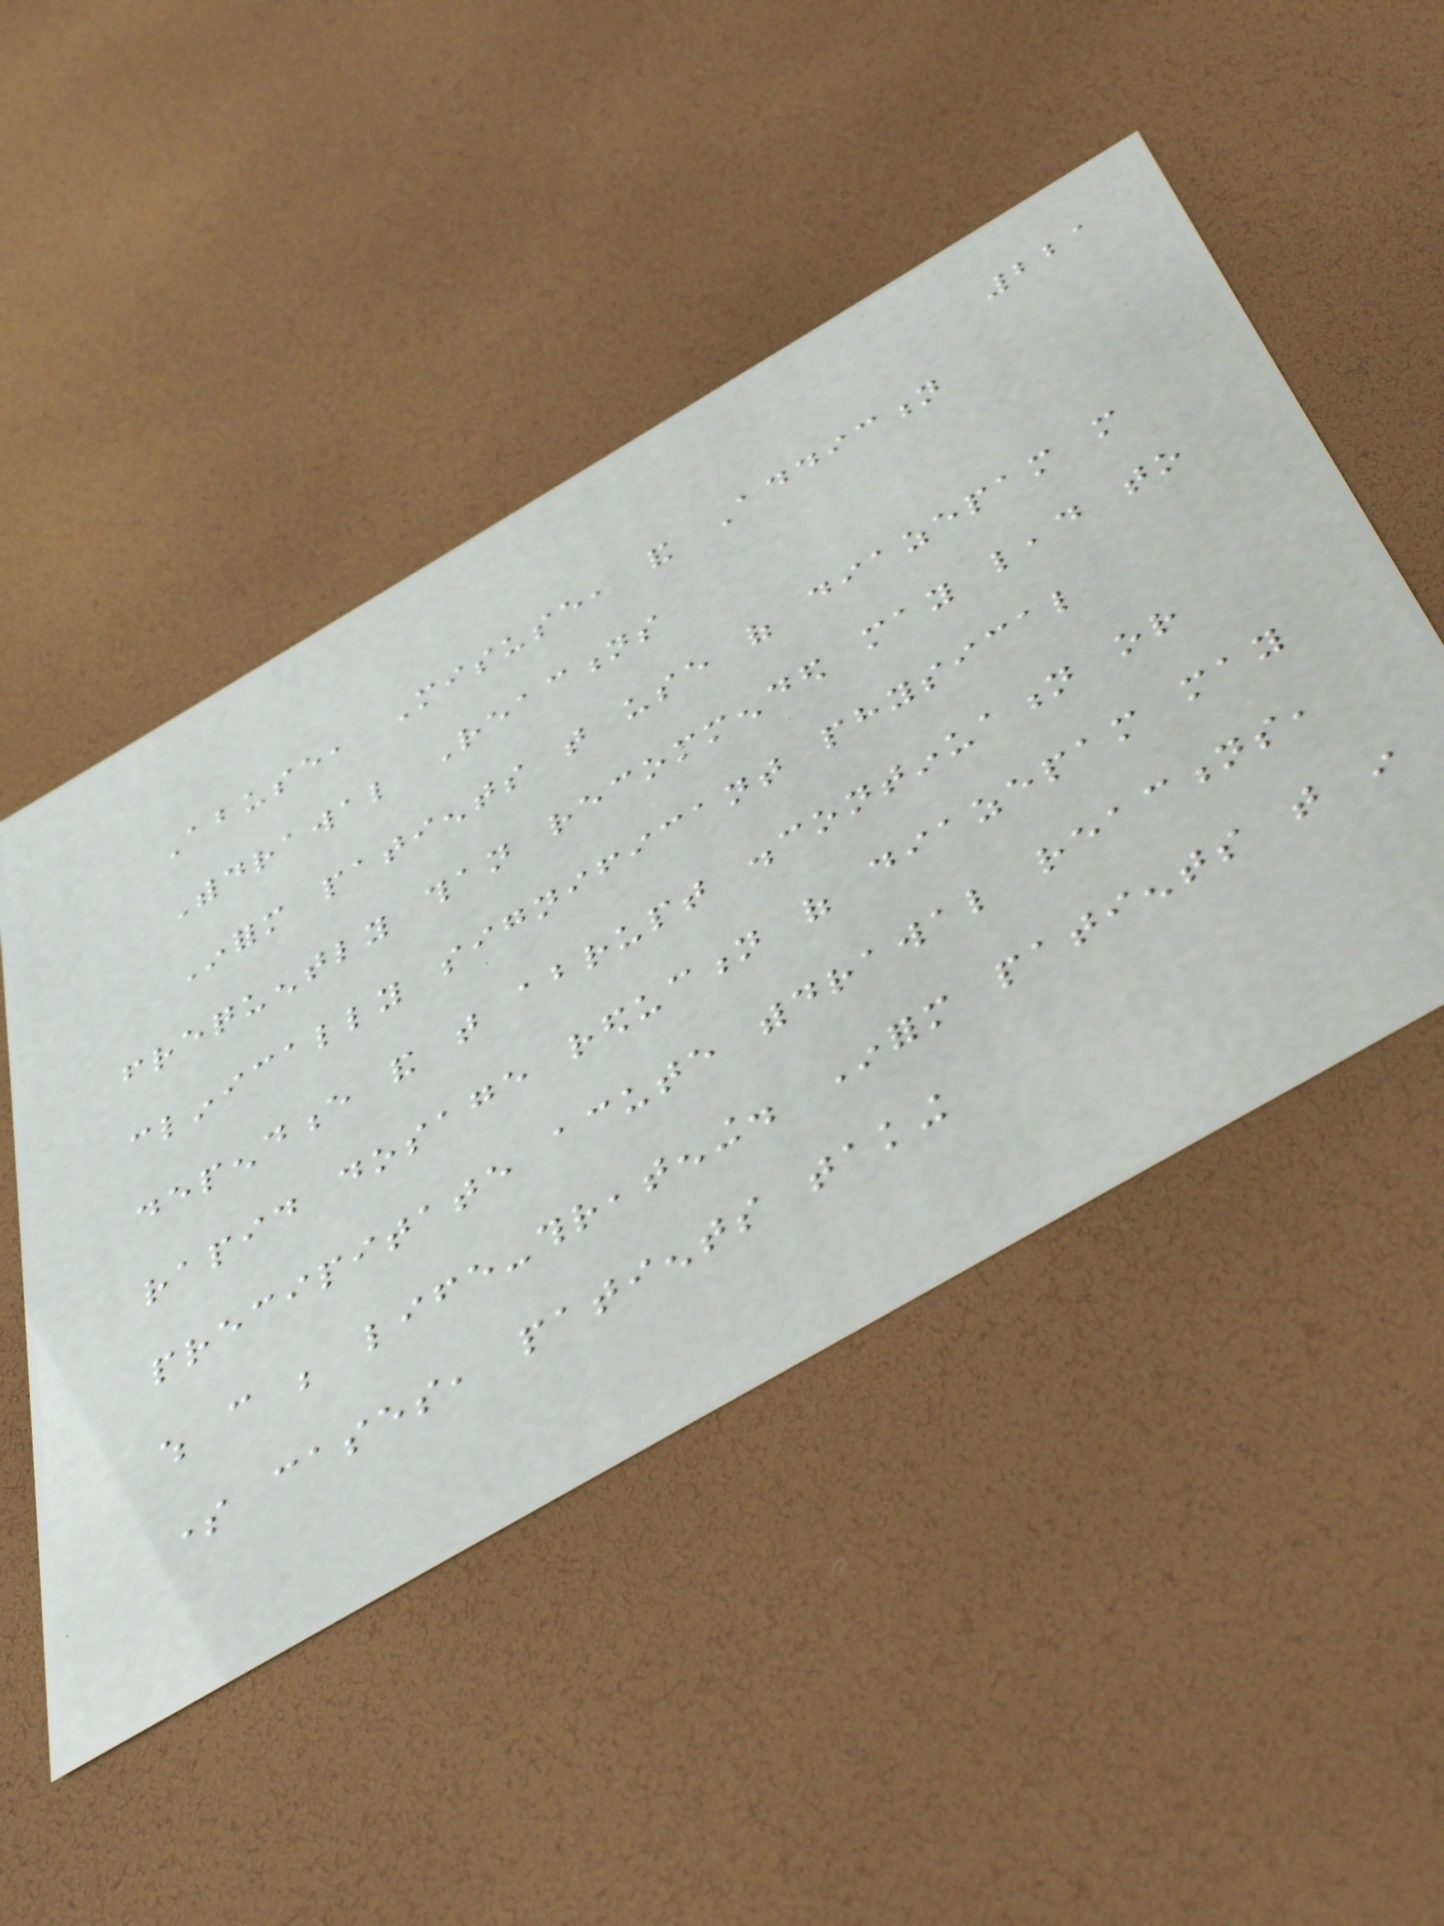221
Abuse, Misuse, and Addiction
Withdrawal Reactions
Inform patients that use of diazepam more
frequently than recommended may lead to
clinically significant physical
dependence and that abrupt discontinuation or
rapid dosage reduction of diazepam may
precipitate acute withdrawal reactions,
which can be life-threatening. Inform patients that in
some cases, patients taking
